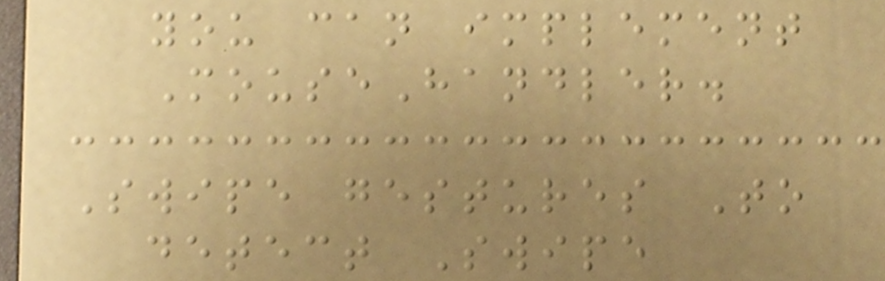you can implement
MouseHandler.
Swipe gestures To
detect Swipe
